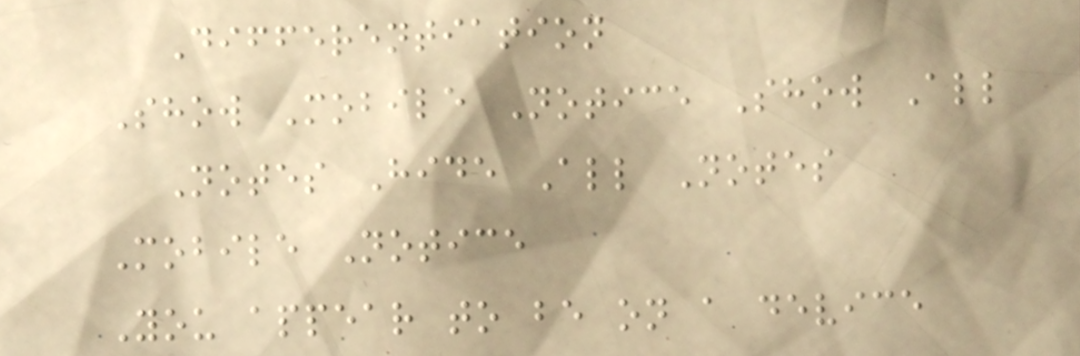Differentiation
Show Mobile Notice Show All
Notes Hide All Notes
Mobile Notice
You appear to be on a device
